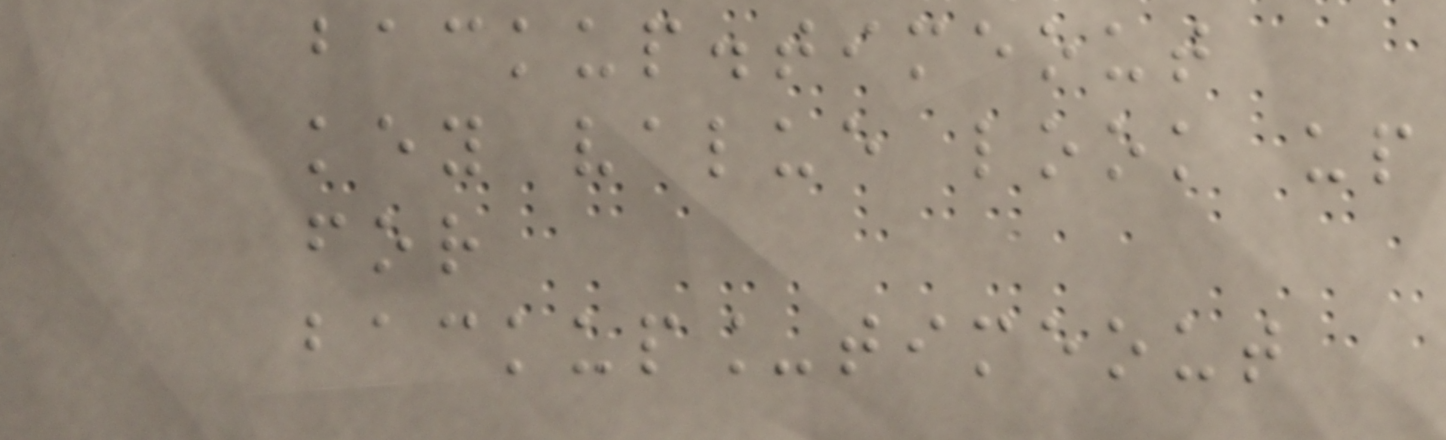backup.timeout
key value look up
for
backup_timeout
